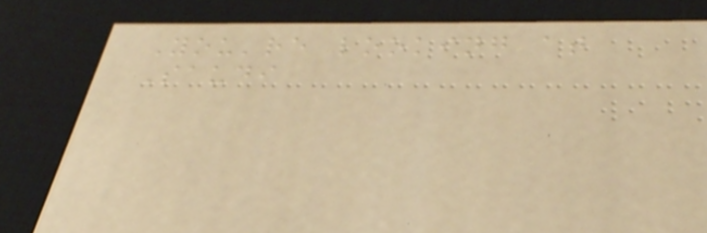You're looking at
Saudi
